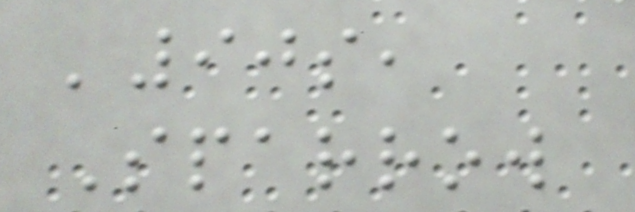'90s,
Sparrow
